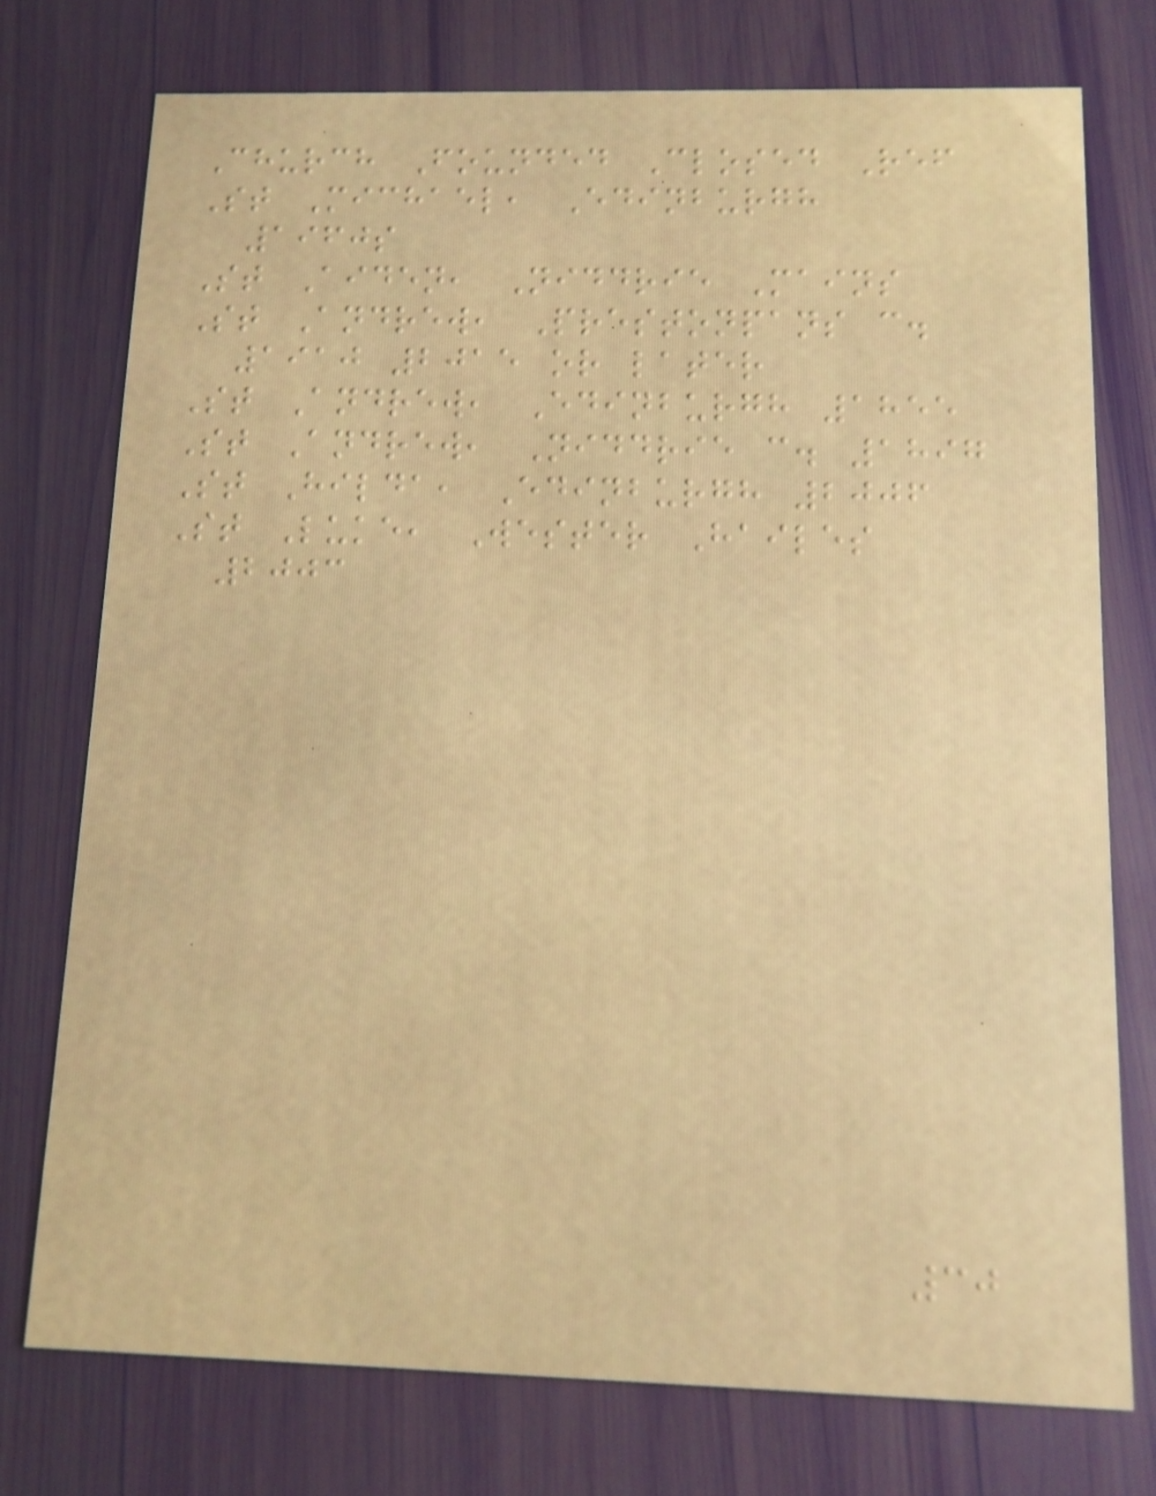Church Founded Closed Ref
St Michael, Edinburgh
1960s
St Aiden, Niddrie Mains
St Andrew, Prestonpans c.
1910 2015 or later
St Andrew, Edinburgh 1855
St Andrew, Niddrie c. 1897
St Hilda, Edinburgh 2006
St Luke, Wester Hailes
2003
30
